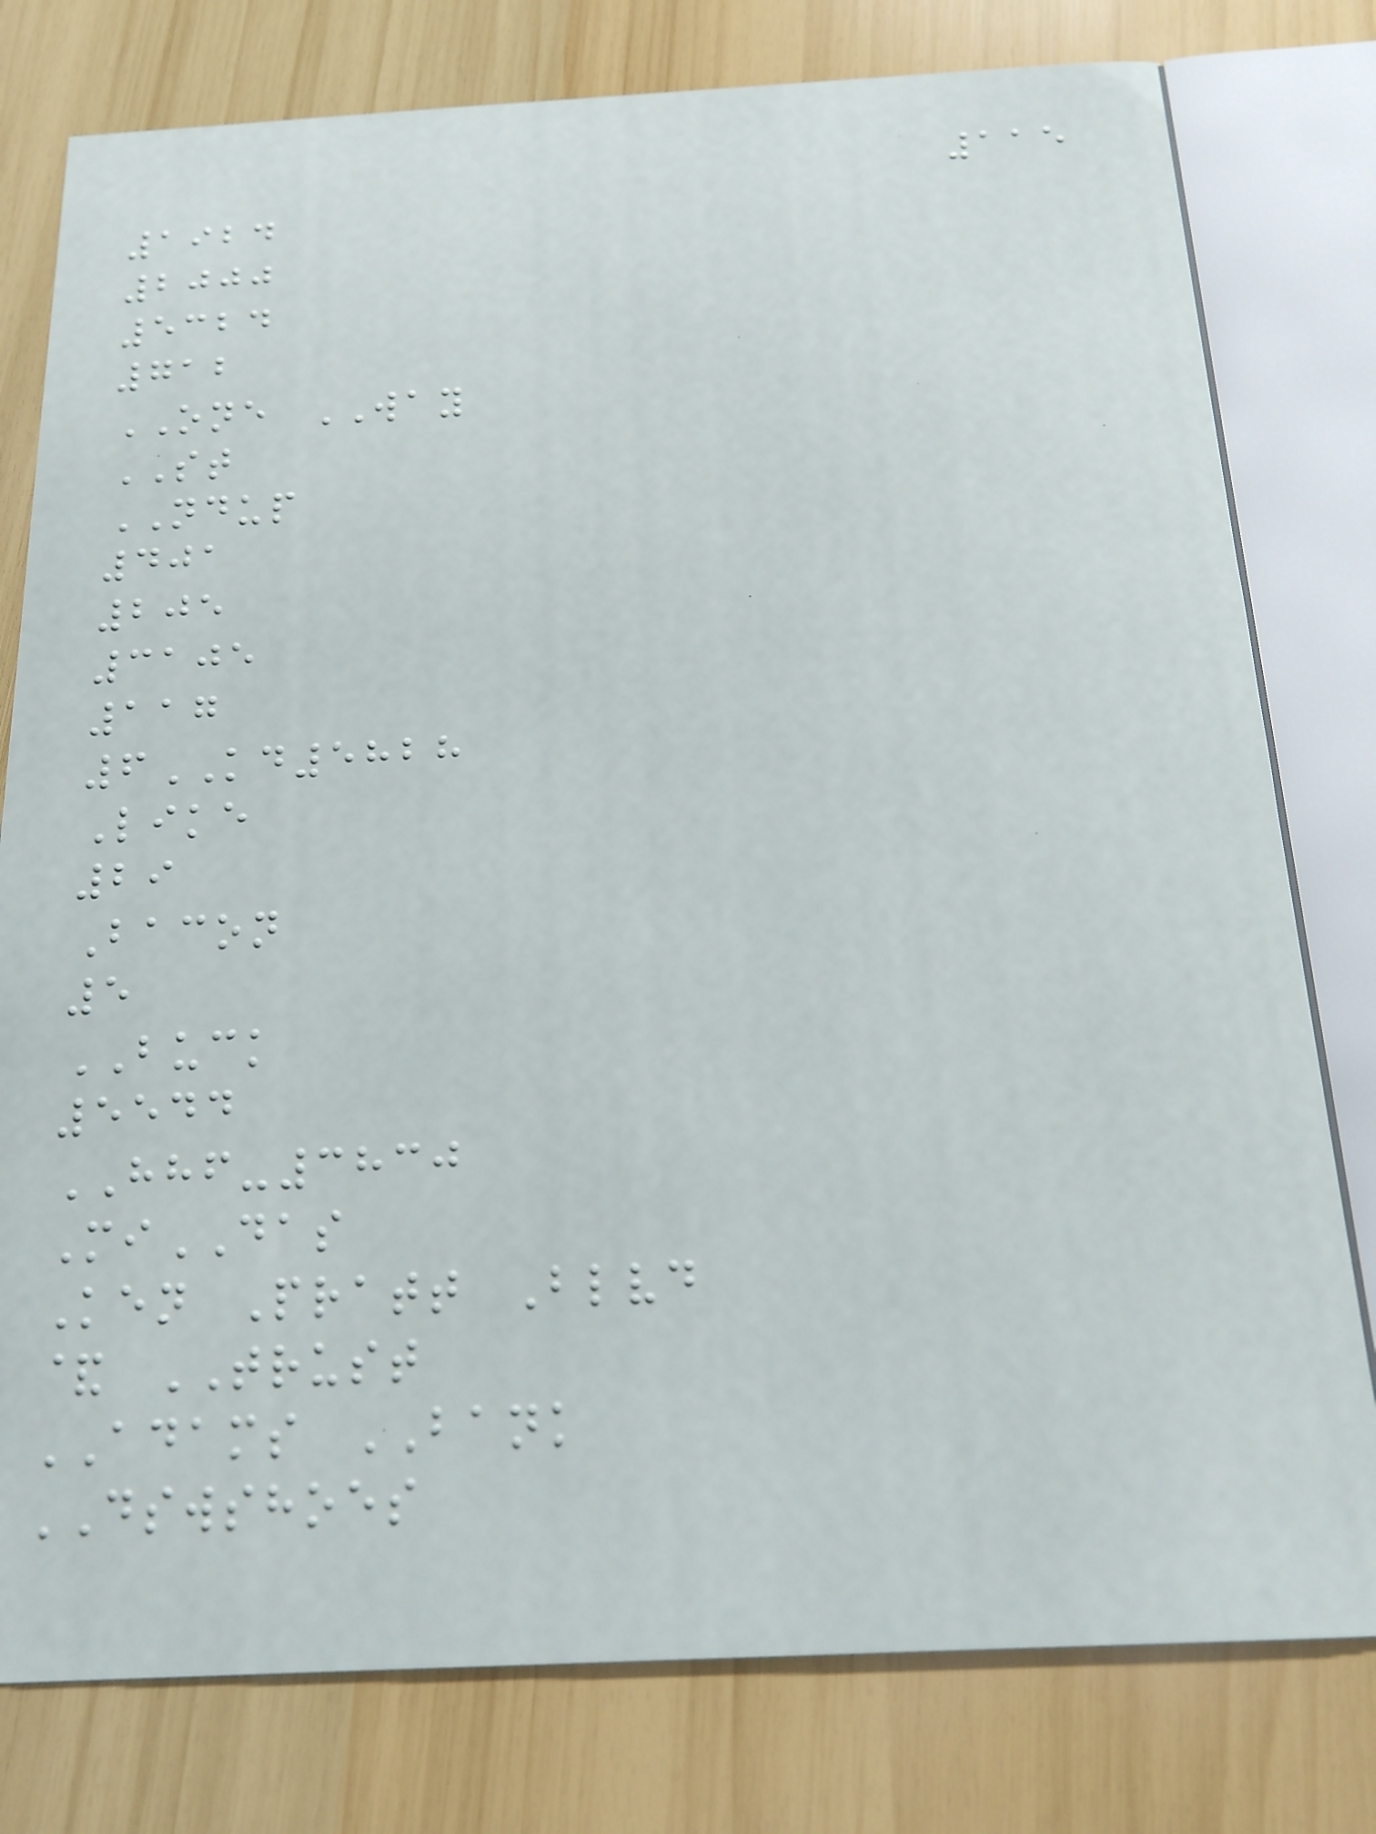115
1924
2000
5324
712
ONE WAY
ST
NDUP
401
205
3105
117
6KD5828
Like
29
Bacon
5
BUCK
5544
HHF-3830
MiDAS
Ken Pratt Blvd
& TRUST
ADAMS BANK
DSWSHOES
